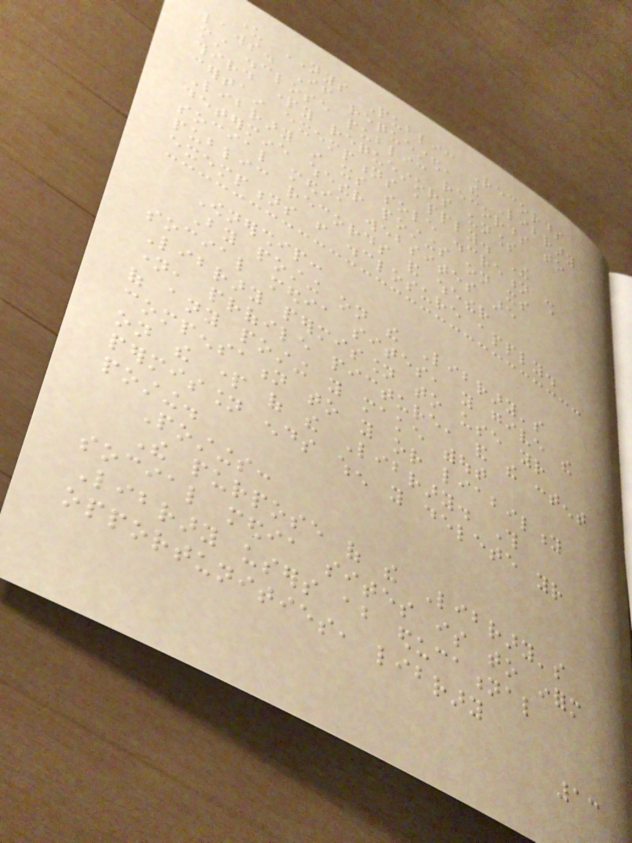under NYS Public Records
laws. If requested, the Library
must disclose public records to
third party requestors unless
certain exemptions apply. The
Library in its sole discretion shall
determine whether postings on its
social media websites are
public records and whether
exemptions from disclosure apply.
Ownership:
By posting on the Library's
social media sites, you give the
Library permission to use your
name, profile picture, and the content
of any posting you make without
compensation to you or liability
on the part of the Library. This
permission ends when you delete your
posting.
Postings:
The purpose of the Library's
social media sites is to inform
Library users about educational
opportunities, library
13
